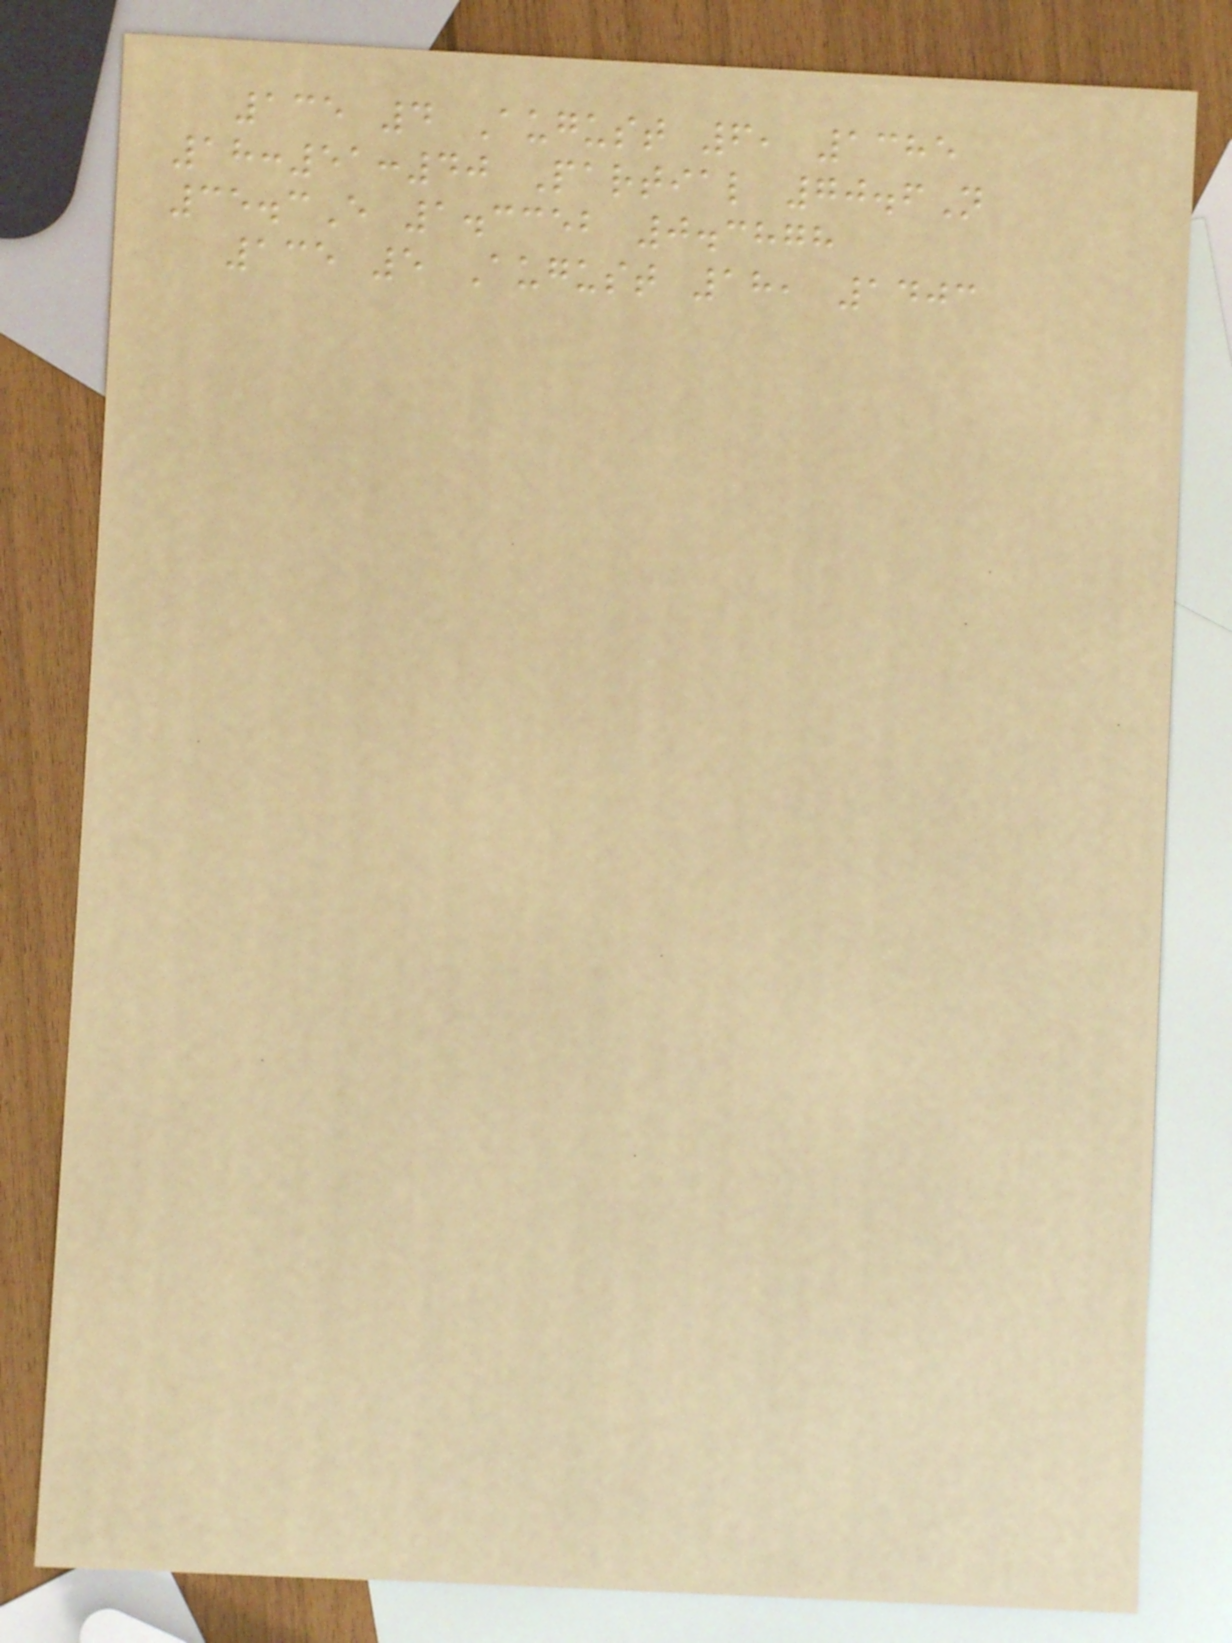135 4 August 6, 1385
18:51:40 Partial 70.6N
35.3E 1.3352 0.3878
135 5 August 18, 1403
